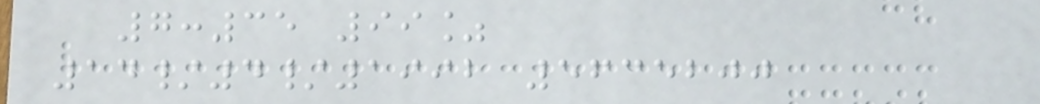7:35 99%
14/4/1992 5635200
